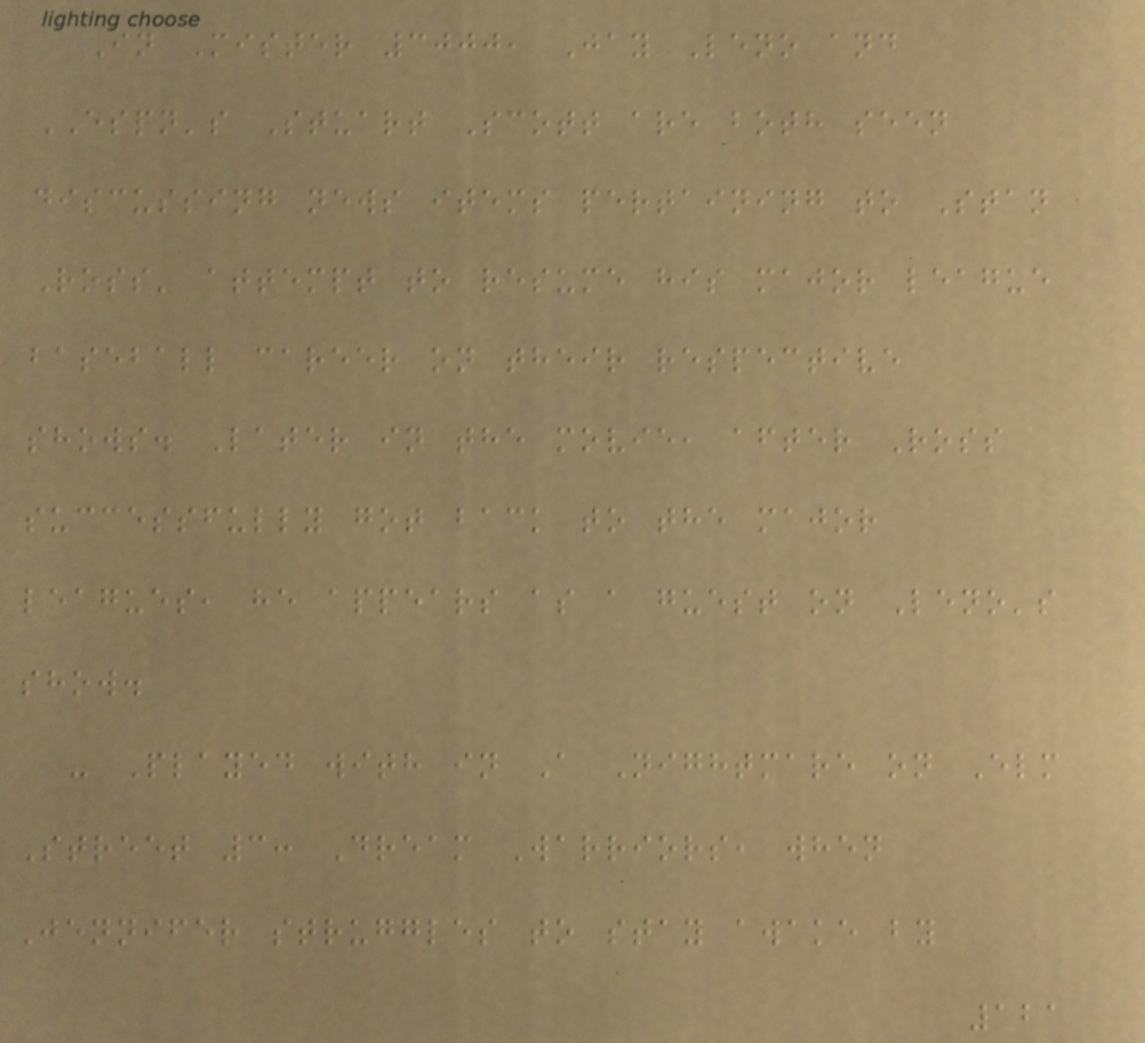In Mister 3000, Jay Leno and
ESPN's Stuart Scott are both seen
discussing news items pertaining to Stan
Ross' attempt to resume his major league
baseball career on their respective
shows. Later in the movie, after Ross
successfully got back to the major
leagues, he appears as a guest on Leno's
show.
- Played with in A Nightmare on Elm
Street 3: Dream Warriors, when
Jennifer struggles to stay awake by
121
